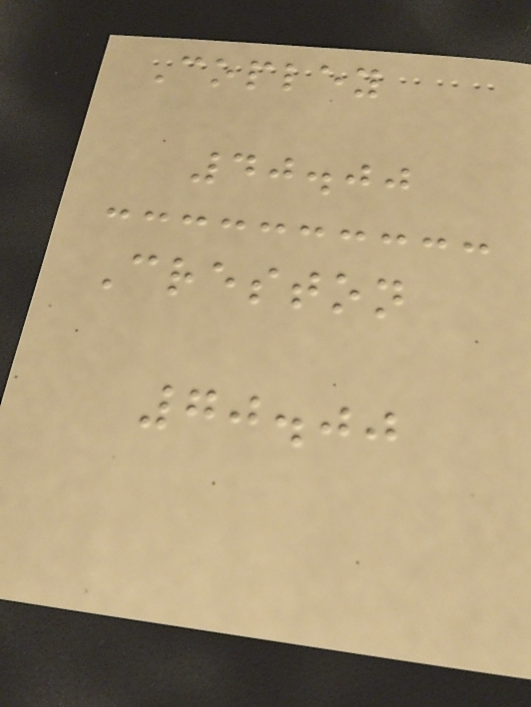Copley
40.00
Creston
70.00
